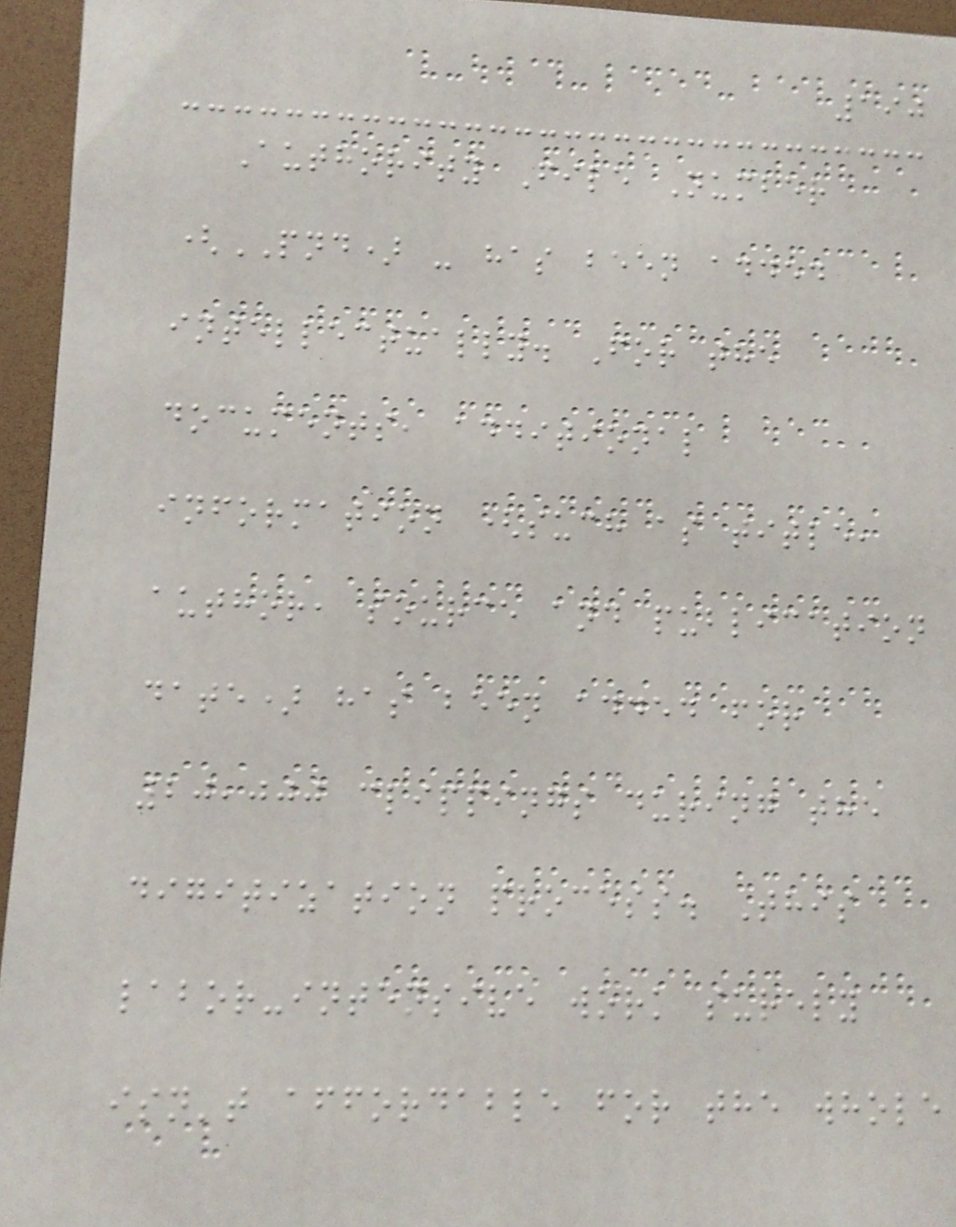190
Authority File Number
(PND) - has been added
intellectually. For the
documents, additional
information (such as title,
author, source and publication
date) has been added for
20,000 clippings during the
digitization process. This
labor-intensive work surely
isn't affordable for the whole
